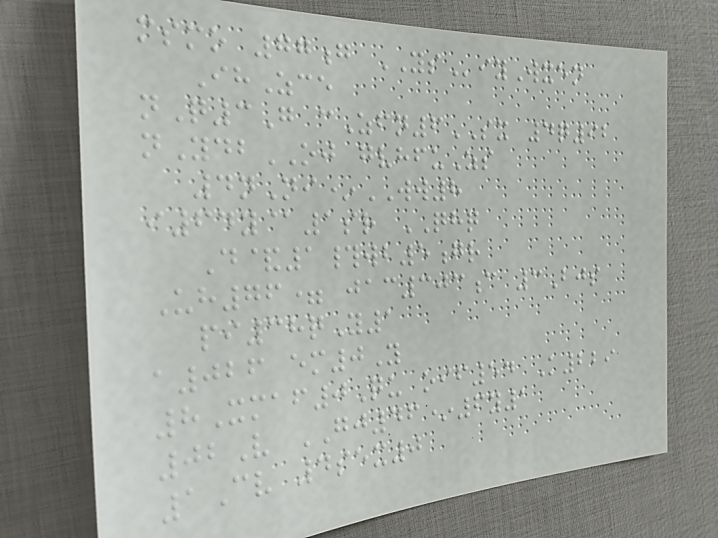msmo 77g YSiyWxen
IhZce
nQ3G cZfn6SX 4q92
nYdbOJ gvhfuZs
4nNi*WW8
i64y@1sr QHQ
D&1#wb5gr
Uh76= jac303c 3Bjs
pi38qY1
a026 em0Y
8Xmaf0Qu oif54 K229
02V GJ46*6y1
1Cv 4sex0
